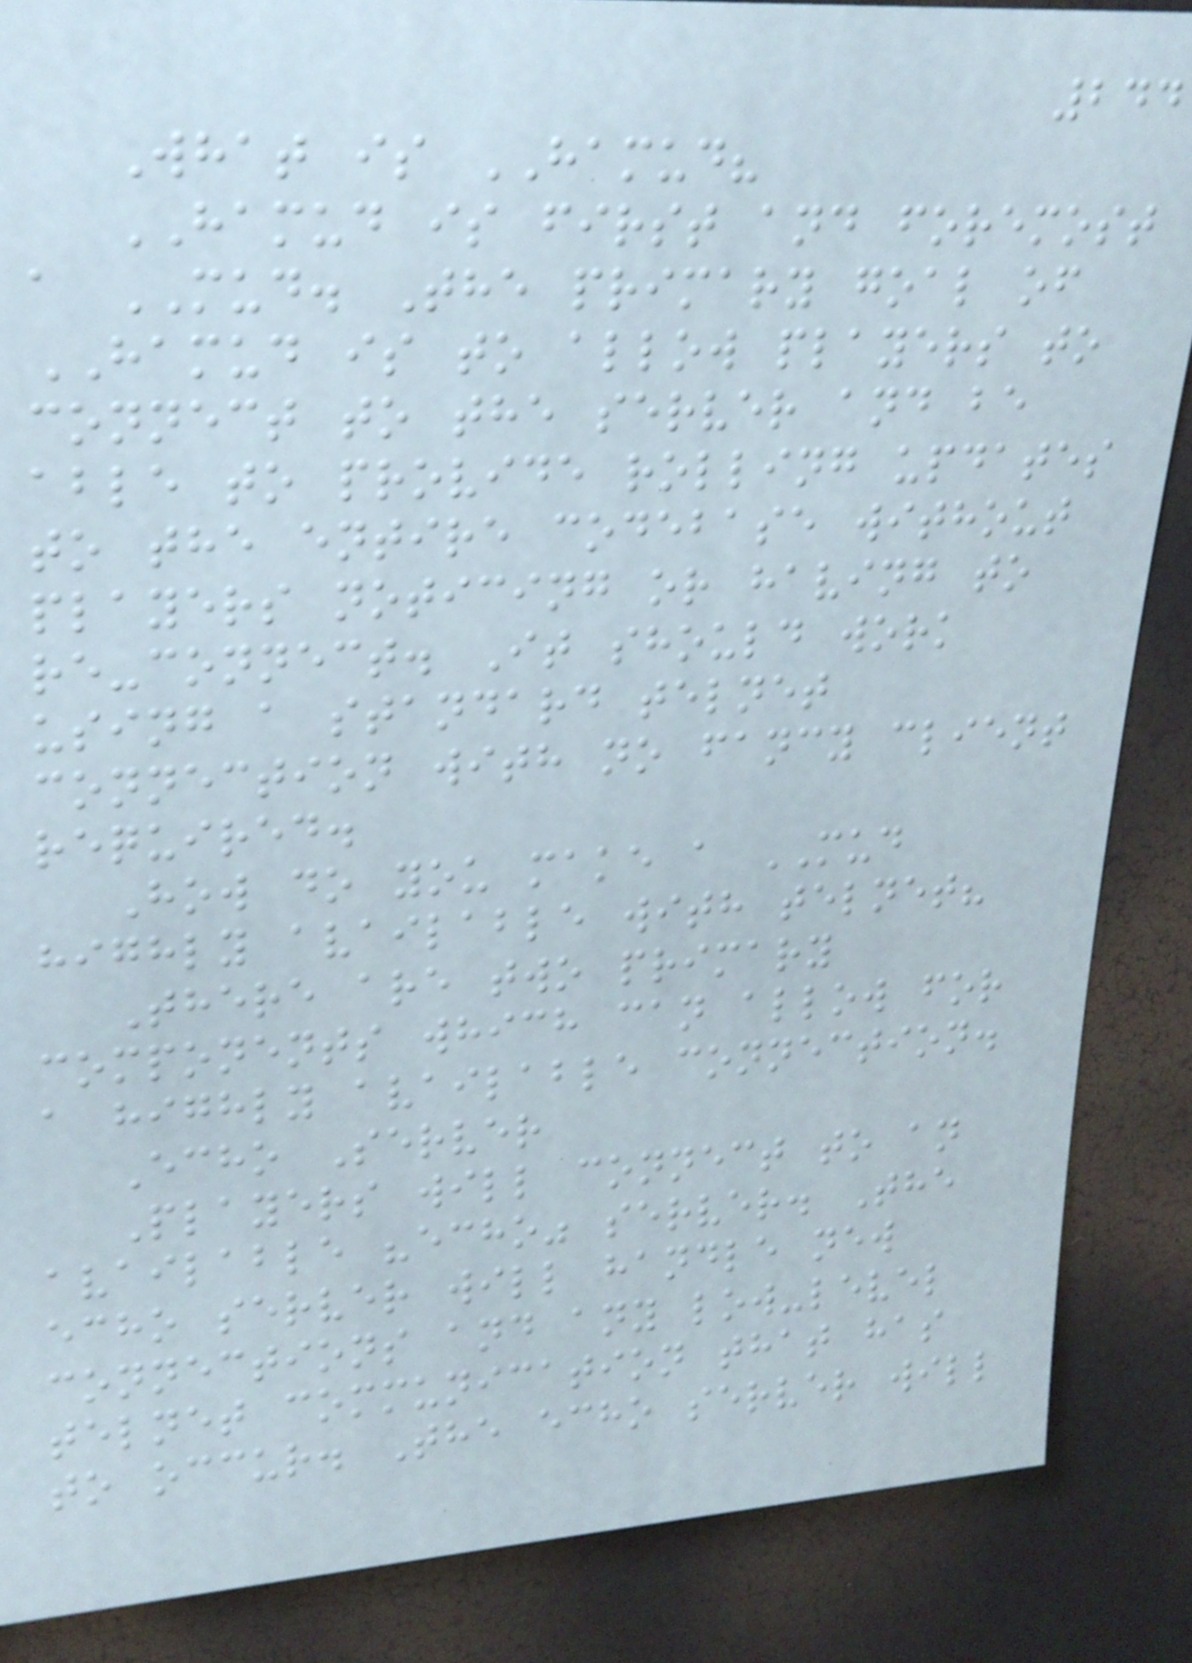244
What is HAMUD?
HAMUD is first and foremost
a MUD. The primary goal of
HAMUD is to allow players to
connect to the server and be
able to provide rolling updates
to the entire codebase without
players noticing or having to
re-connect. It should work
using a standard telnet
connection with no fancy client
required.
How do you make a MUD
highly available with telnet?
There are two primary
components which can allow for
a highly available connection.
Echo Server
Players will connect to an
available "echo" server. The
echo server will handle new
connections and any low-level
telnet communication that has
to occur. The echo server will
